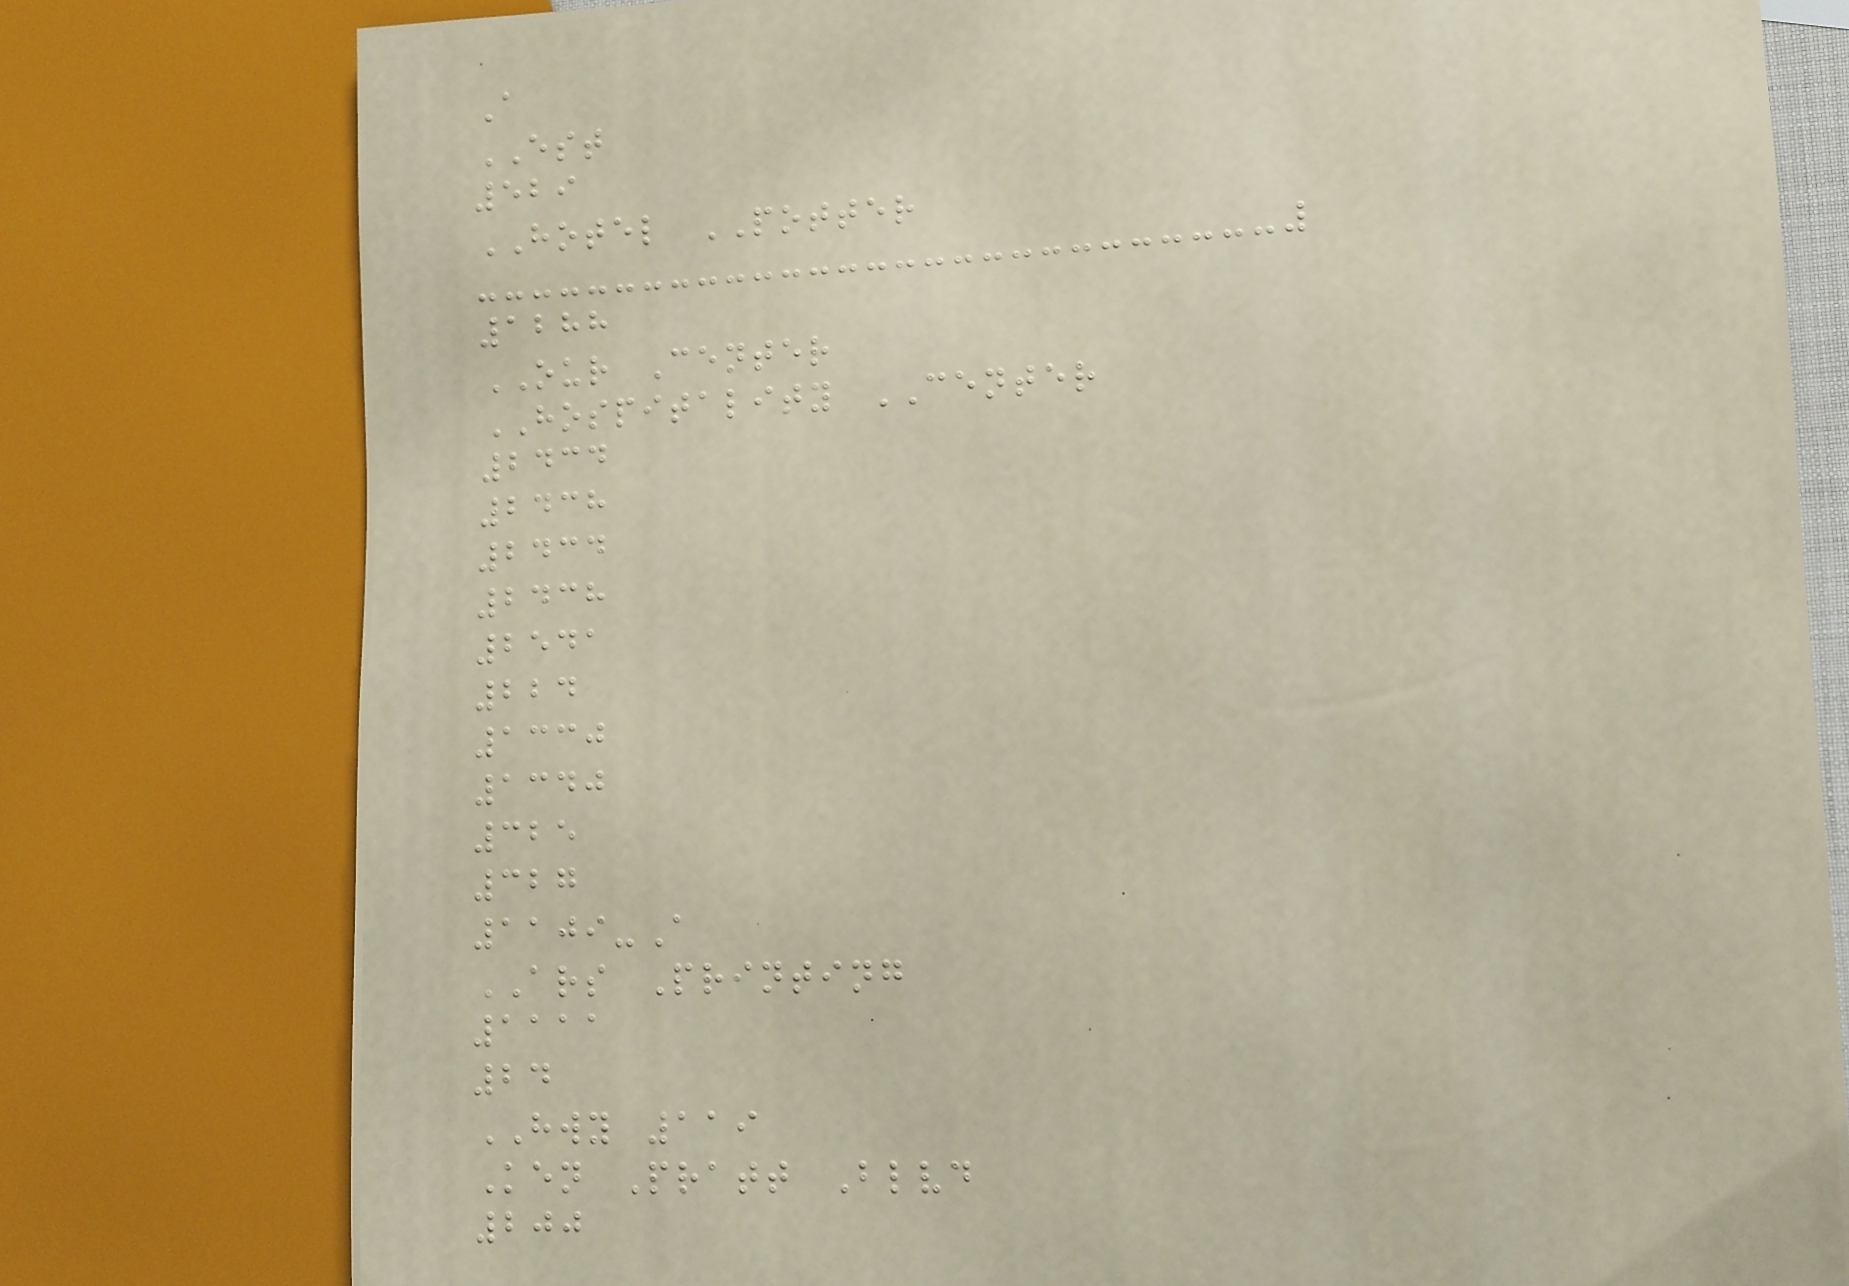A
EST
529
HOTEL POTTER
1288
OUR Center
HOSPITALITY CENTER
2434
2438
2434
2438
2541
224
1330
1340
325
327
1109-A
ARS Printing
1111
24
HWY 119
Ken Pratt Blvd
200
